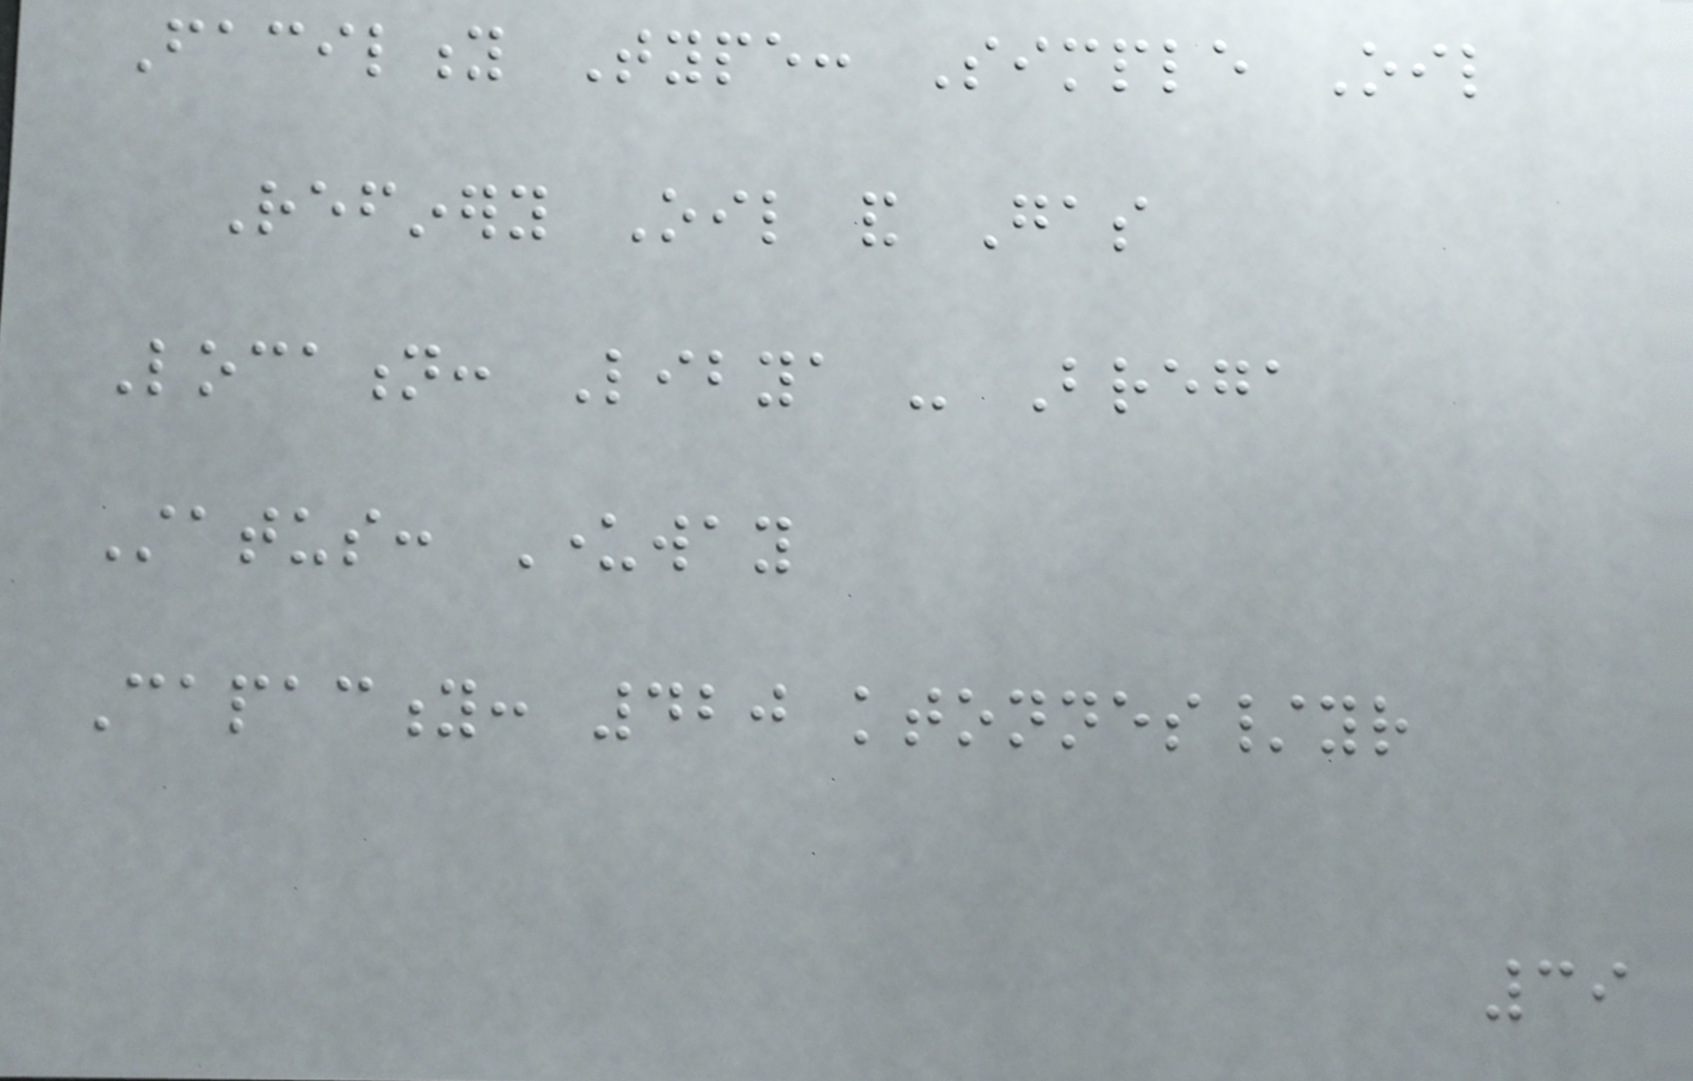Facility Type: Simple Oil
Refinery Oil and Gas
Location: Libya - Brega
Status: Underway
Capacity: 420 ktonnes/yr
39
